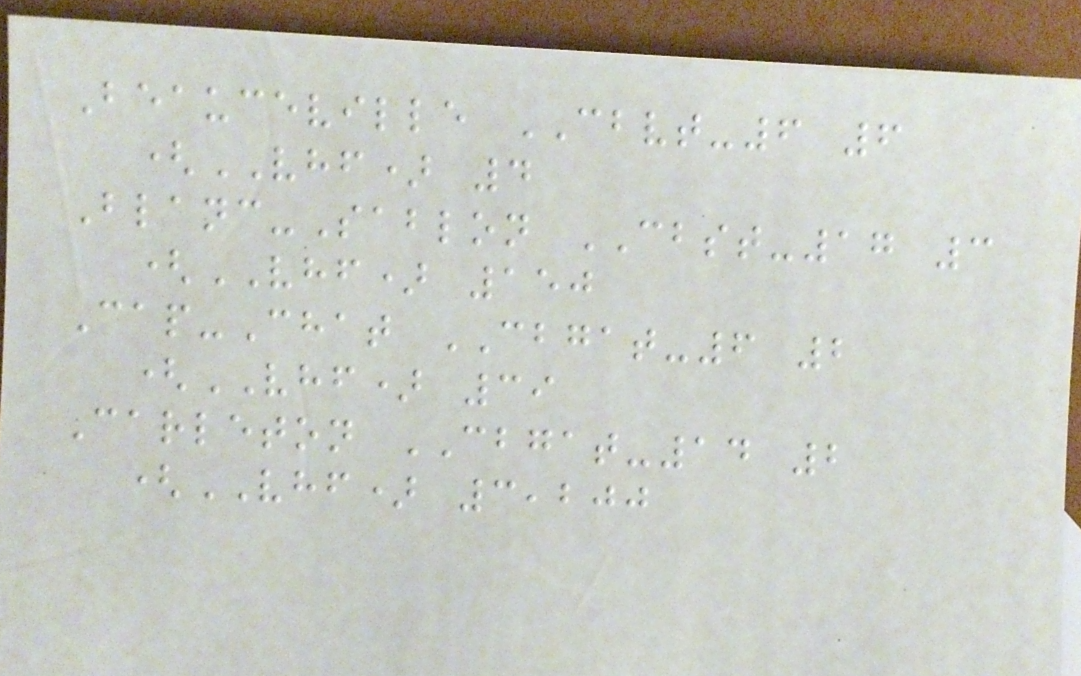Beauceville CBVT-6 6
(VHF) 4
Blanc-Sablon CBST-17 3
(VHF) 150
Cap-Chat CBGAT-6 2
(VHF) 39
Carleton CBGAT-14 2
(VHF) 3,200
